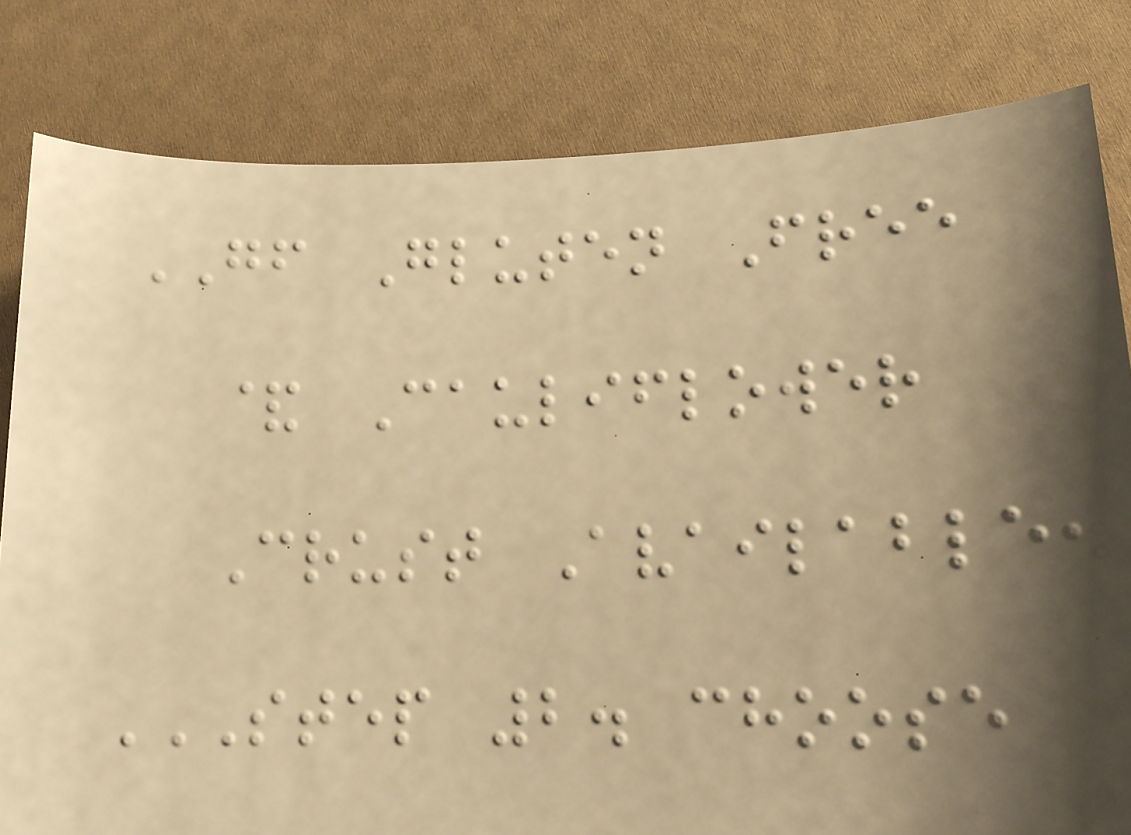GF Gluten Free
& Cauliflower
Crust Available.
STEP 2. CHOOSE
